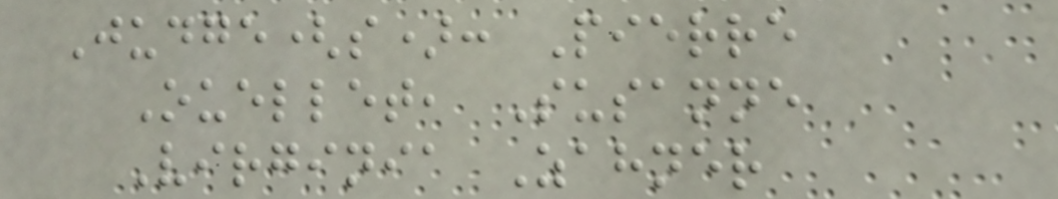Judge(s): Pierre
Ouellet, Susanne
Virginia Zahner
